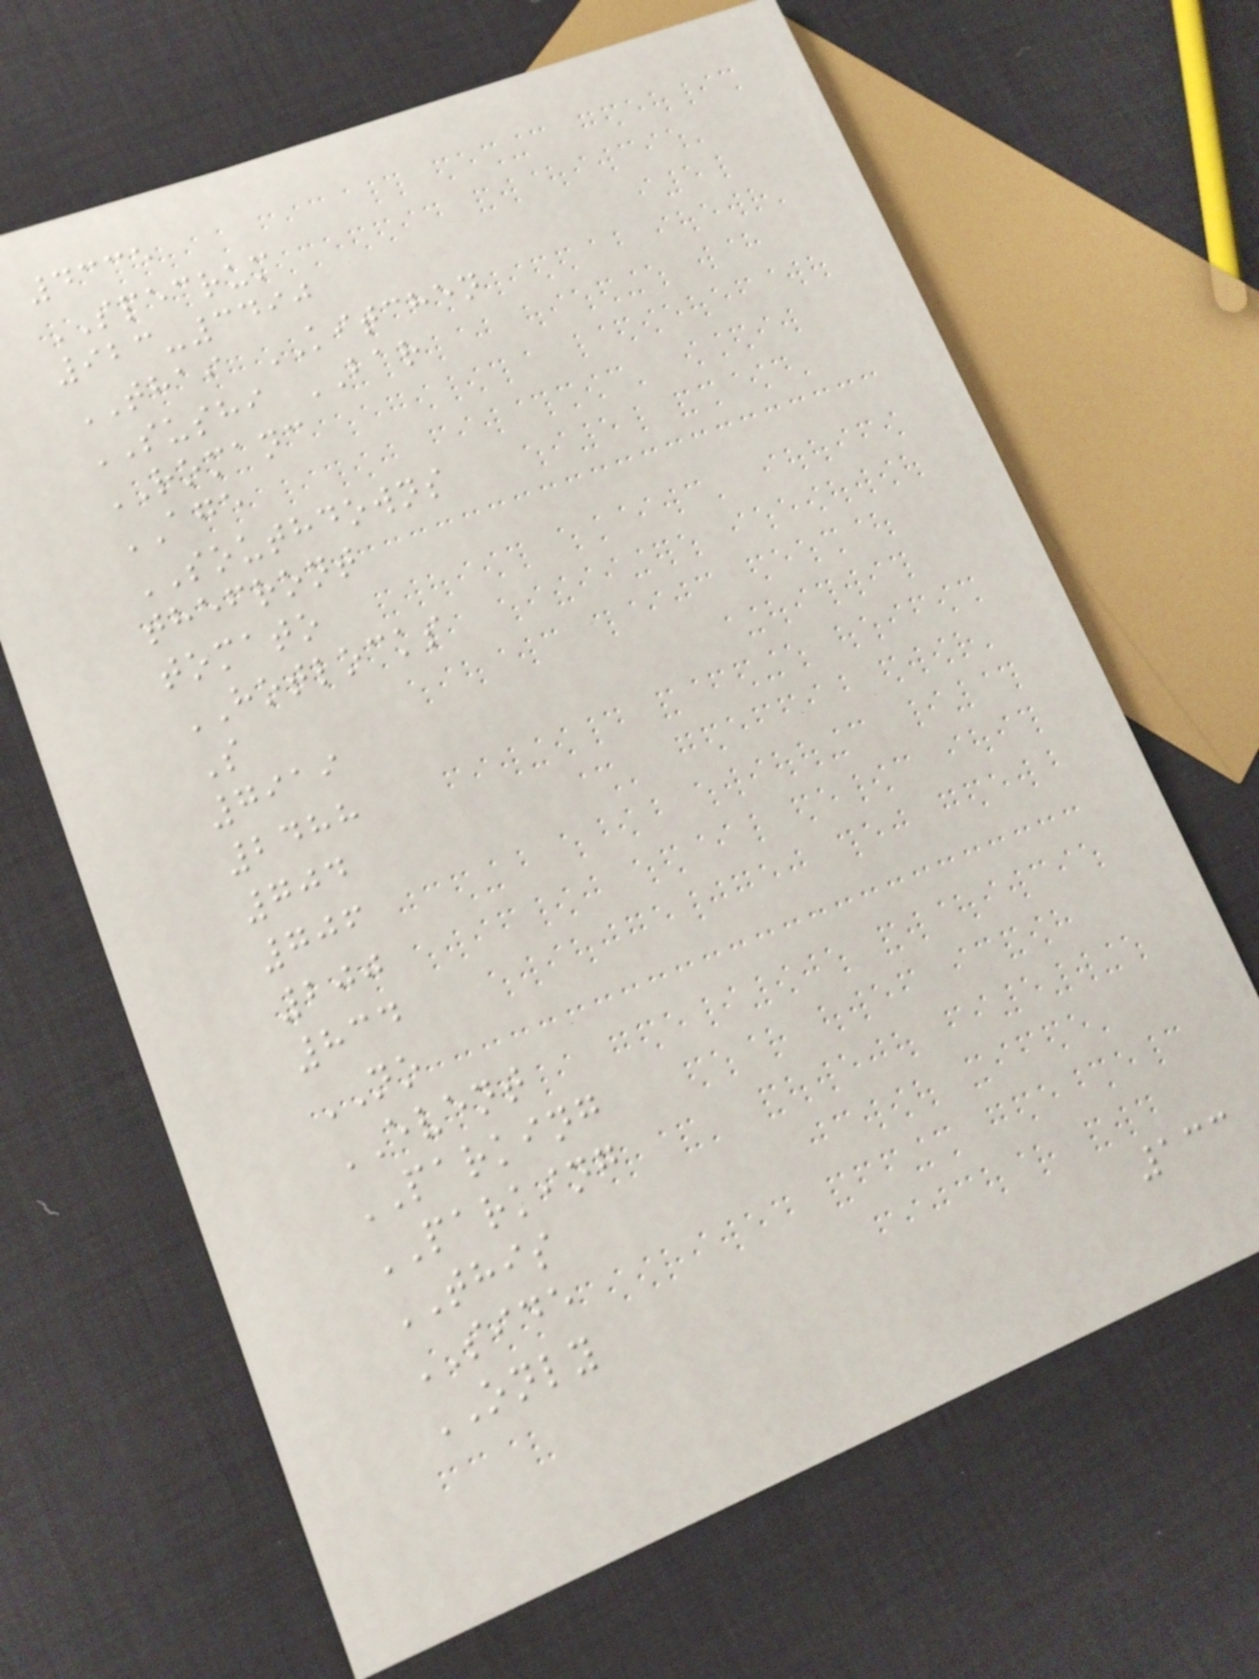4335
SPECRUM
923-3490
THAI KITCHEN
SUSHI BAR
ROMANC
AGE
SOUTHDOWNS
thefront
tomato
HOTLOCKS
S
7919
2488
704
706
200
834
NO
EVENT
PARKING
PARKING
THIS
SIDE
ONLY
133
